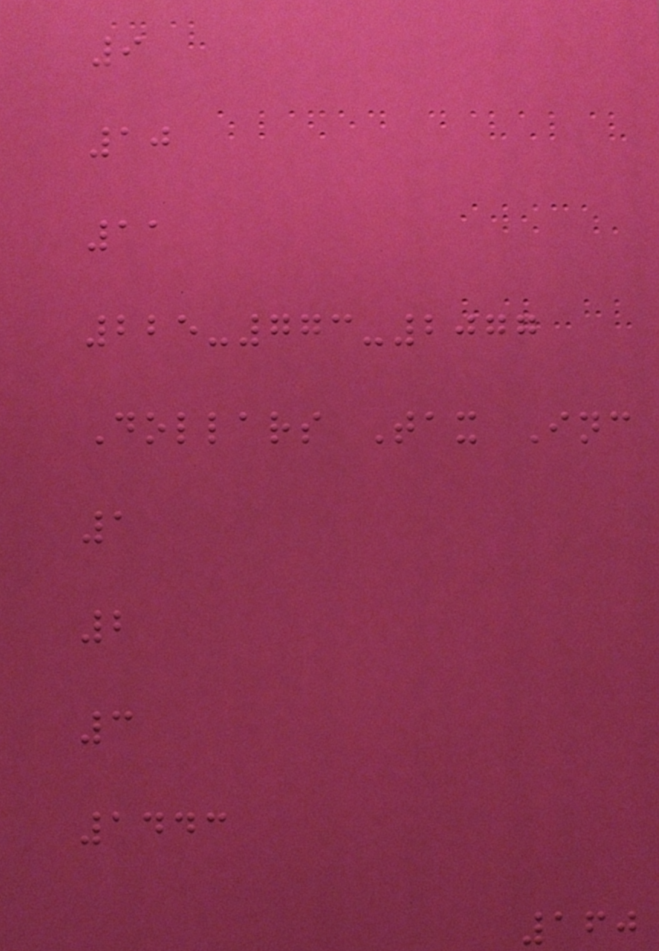9
10
11
225-773-2077
Dollars Tax Inc
1
2
3
1443
160
